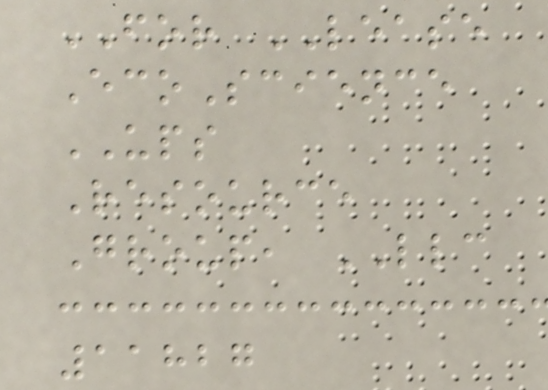FOR LEASE
EcoScience
UPS
Resource
Group, LLC
11827
